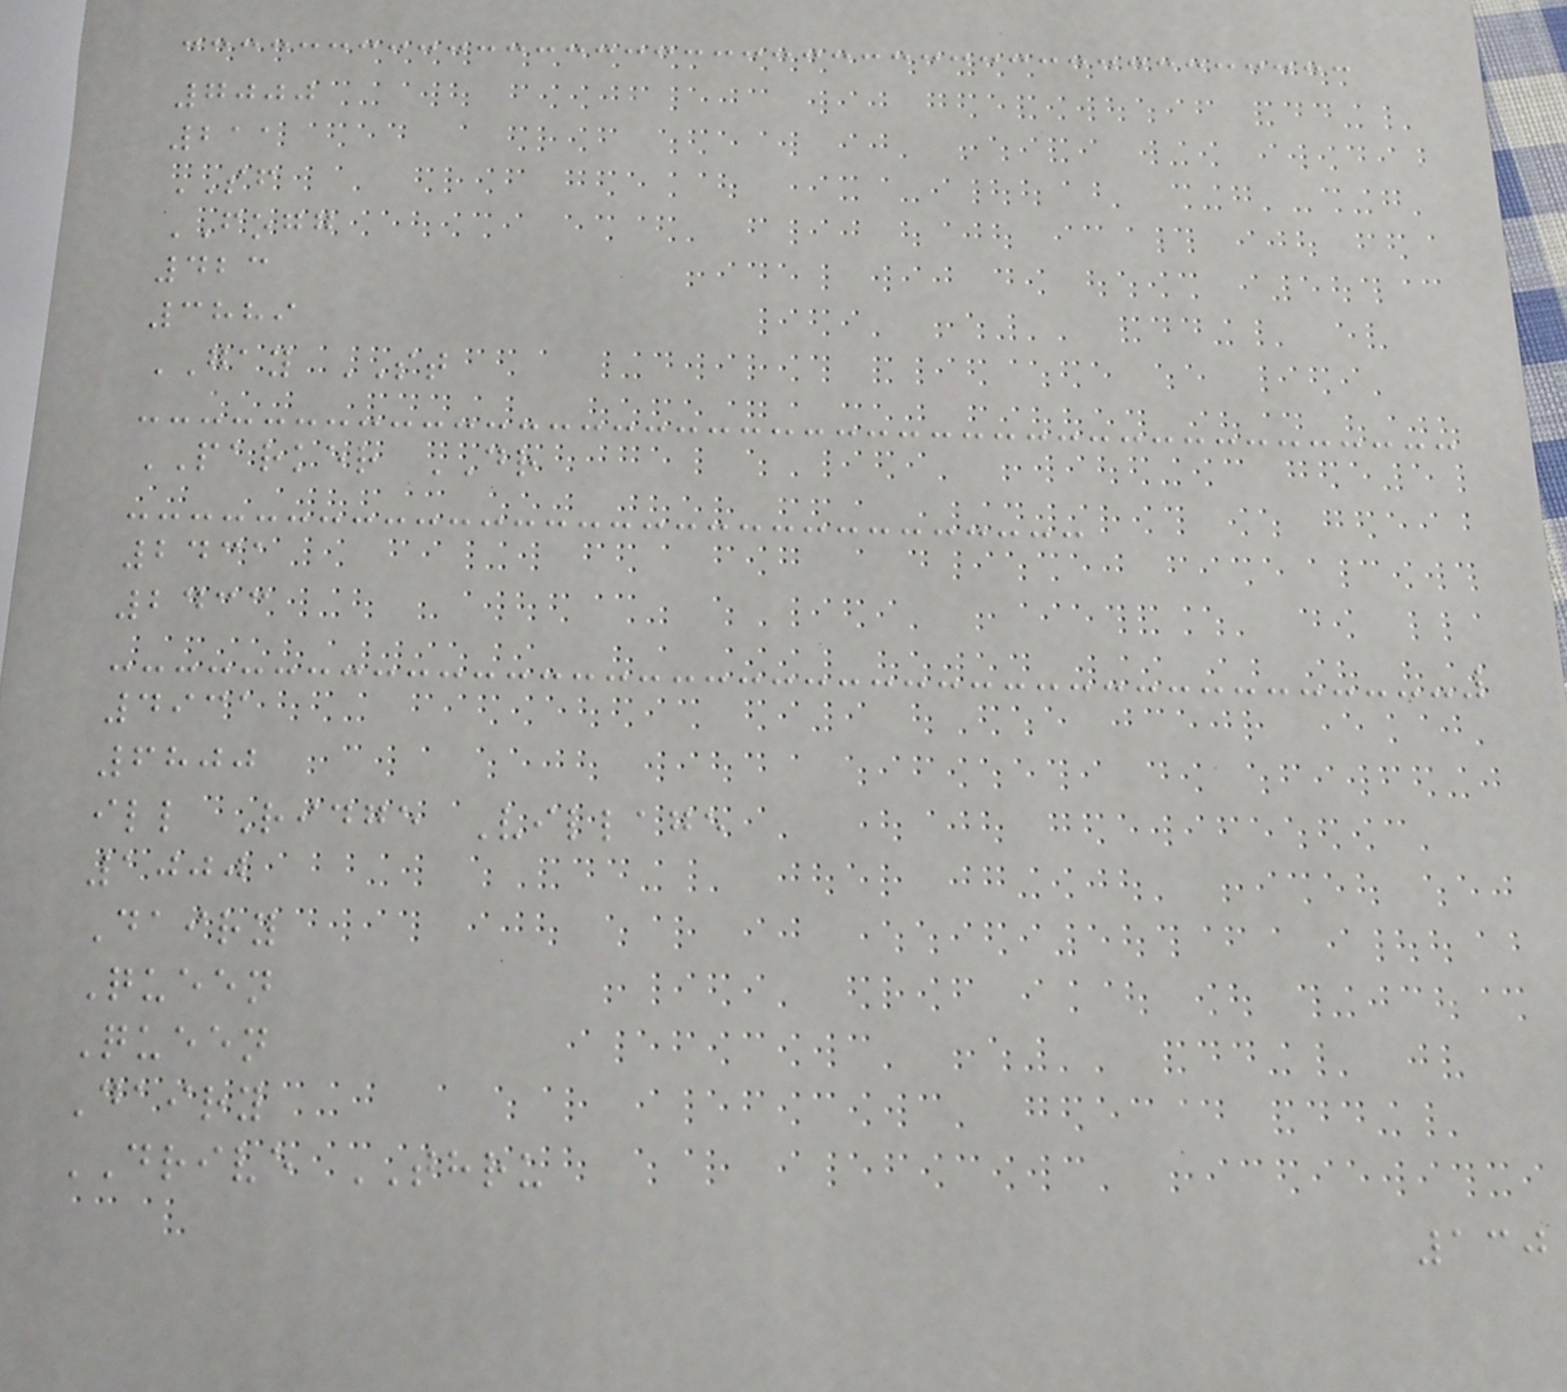7000
211
SF
FOGG
423
3889
GAY ST
PARKER DR
2431
2433
4931
6800
ill Ridge Village
1000
Dairy
Queen
Queen
Dairy
DRIVE THRU
130
